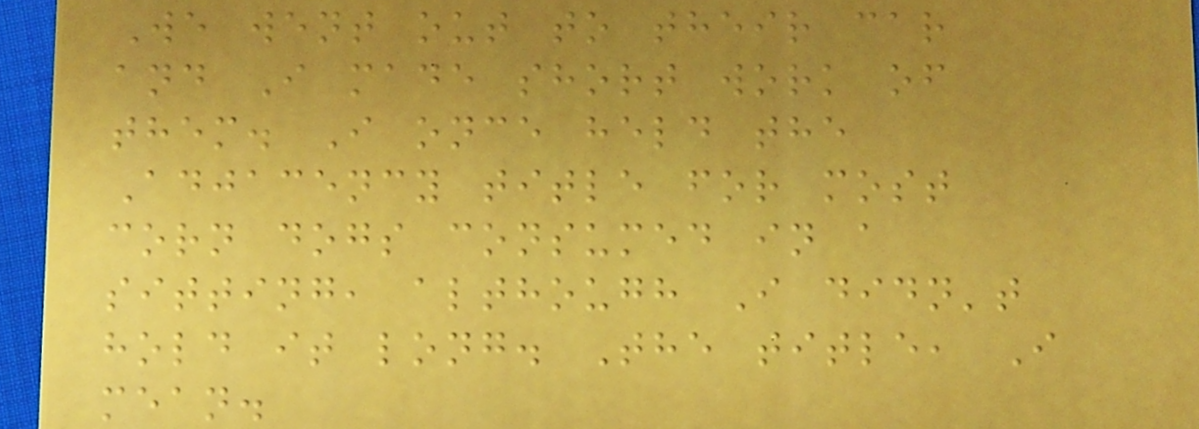We went out to their car
and I made short work of
them. I once held the
Adjacency title for most
corn dogs consumed in a
sitting, although I didn't
hold it long. The title, I
mean.
